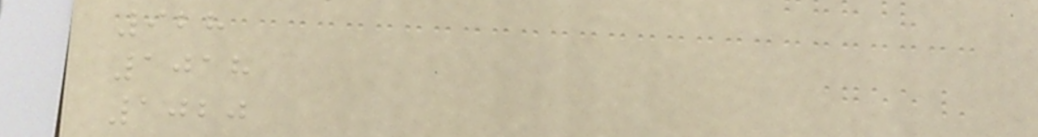928
1018
1020
